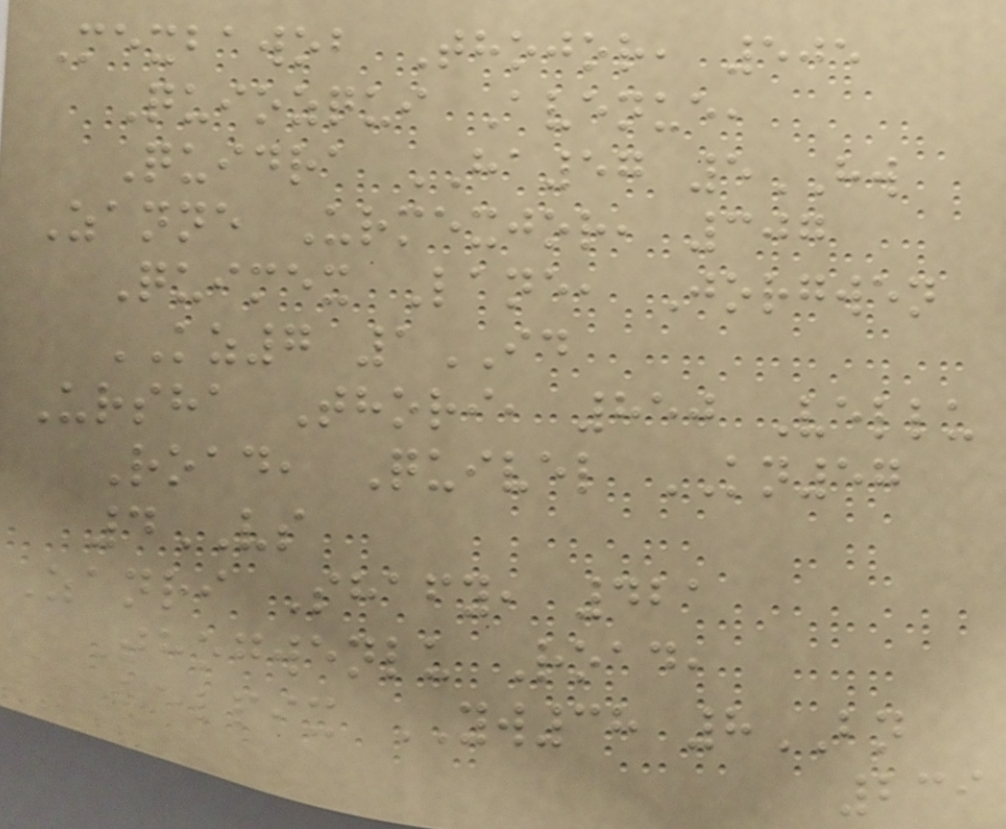Mexbawob Thojor, 505
Quiozqui Avenue,
Quidra HA57 5HW
Zanne Urmexjor, 307
Quimex Lane, Jorgwen
KZ7 1ID
Ursha Thori, 850 Vellu
Road, Quivel KN57
4VS
Zanri Shafy, 421
Thogwenlu Road,
Velpix YW38 8BN
239
